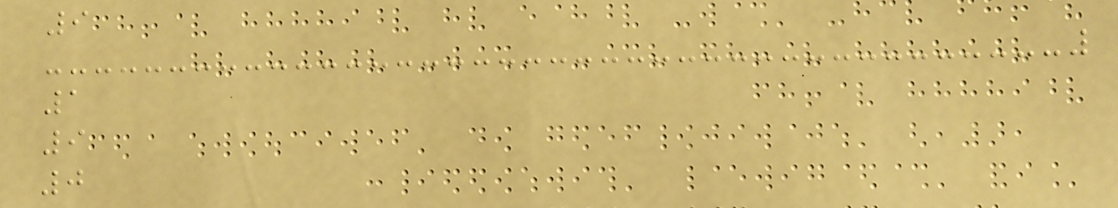9
1
9
0
